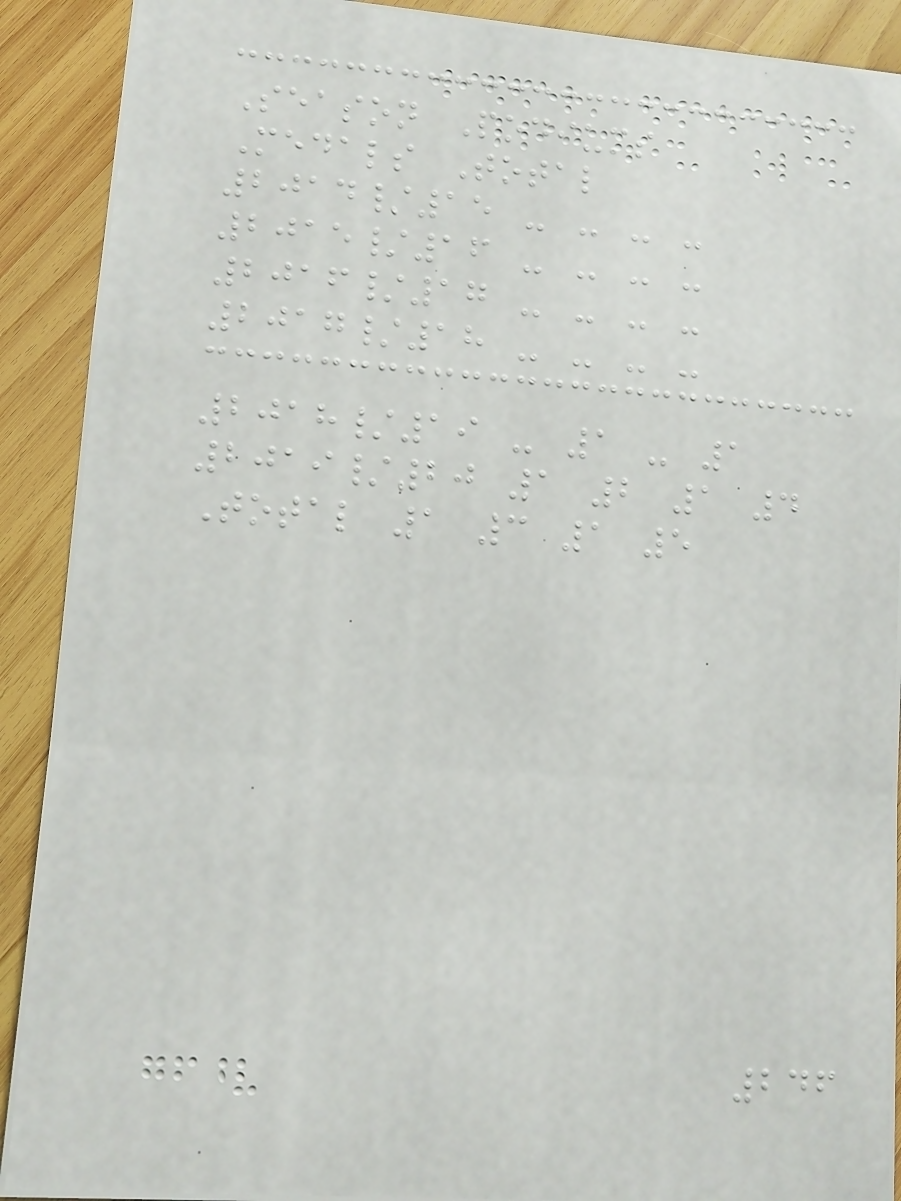Season Podiums
Medals Total
2014/15 - - - -
2015/16 - - - -
2016/17 - - - -
2017/18 - - - -
2018/19 - 1 - 1
2019/20 1 2 1 4
Total 1 3 1 5
246
